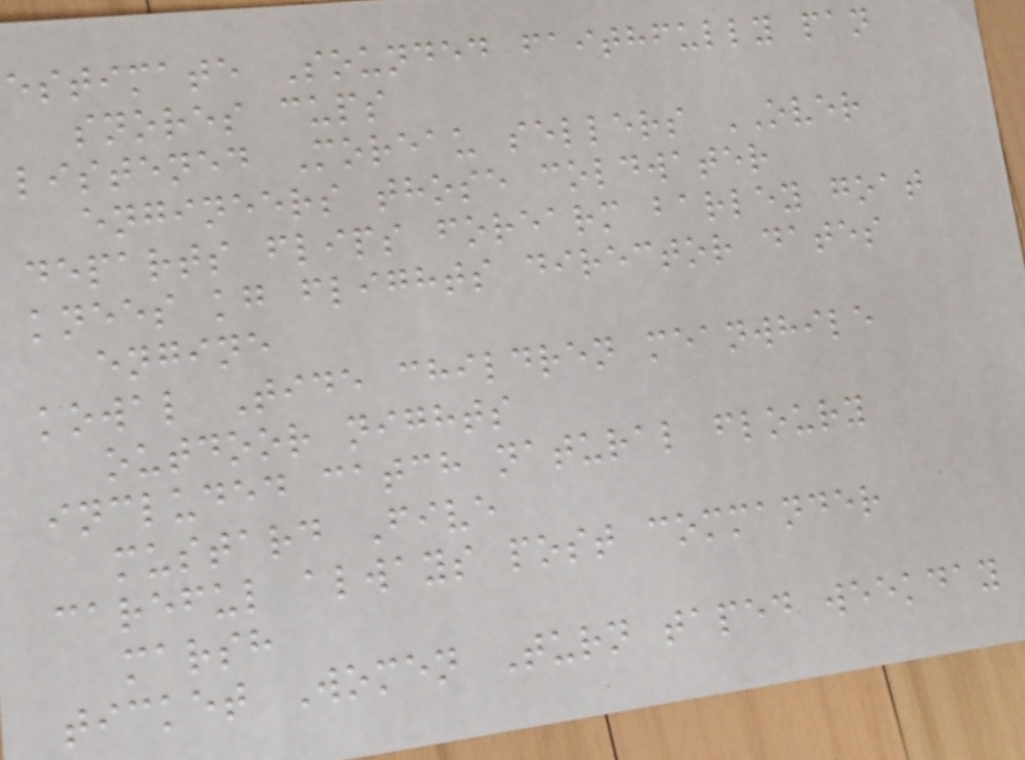estimate Sounded faithfully pan
snores cups
listened Moreau sellers OVER
engineers those coldwater
departs flips forearm barley goat
knees kg flights director dates
engine
kowal Tide children meanwhile
outdoor nights
included catch natural floury
mustard Five
careful always post commander
marsh
ticket Women Turn taped weekday
